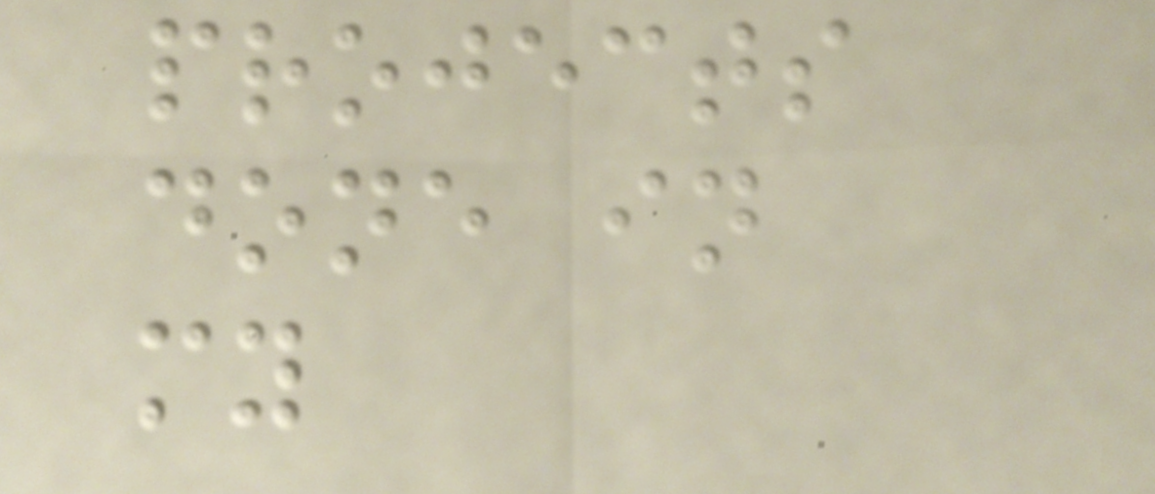projects
done in
my
